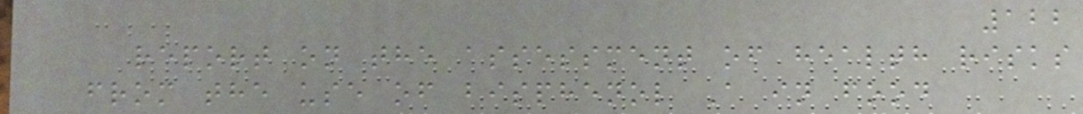122
report on the assessment of health risks
from the use of bisphenol A in food
